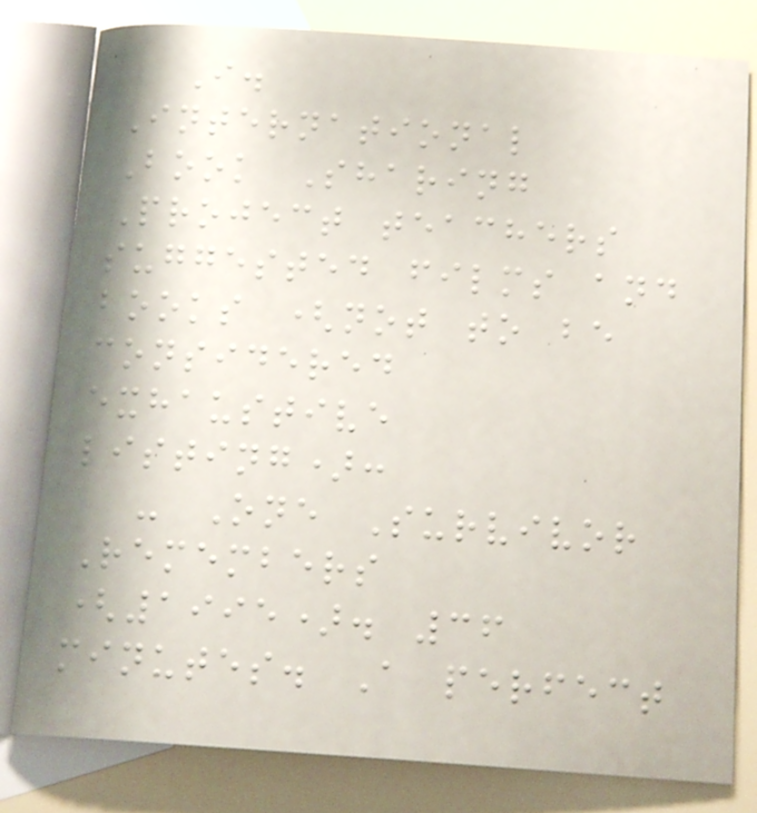I.
International
Book Sharing
Project teachers
suggested films and
books (not to be
considered
exhaustive
listing):
- One Survivor
Remembers
(1995). 36
minutes. A perfect
